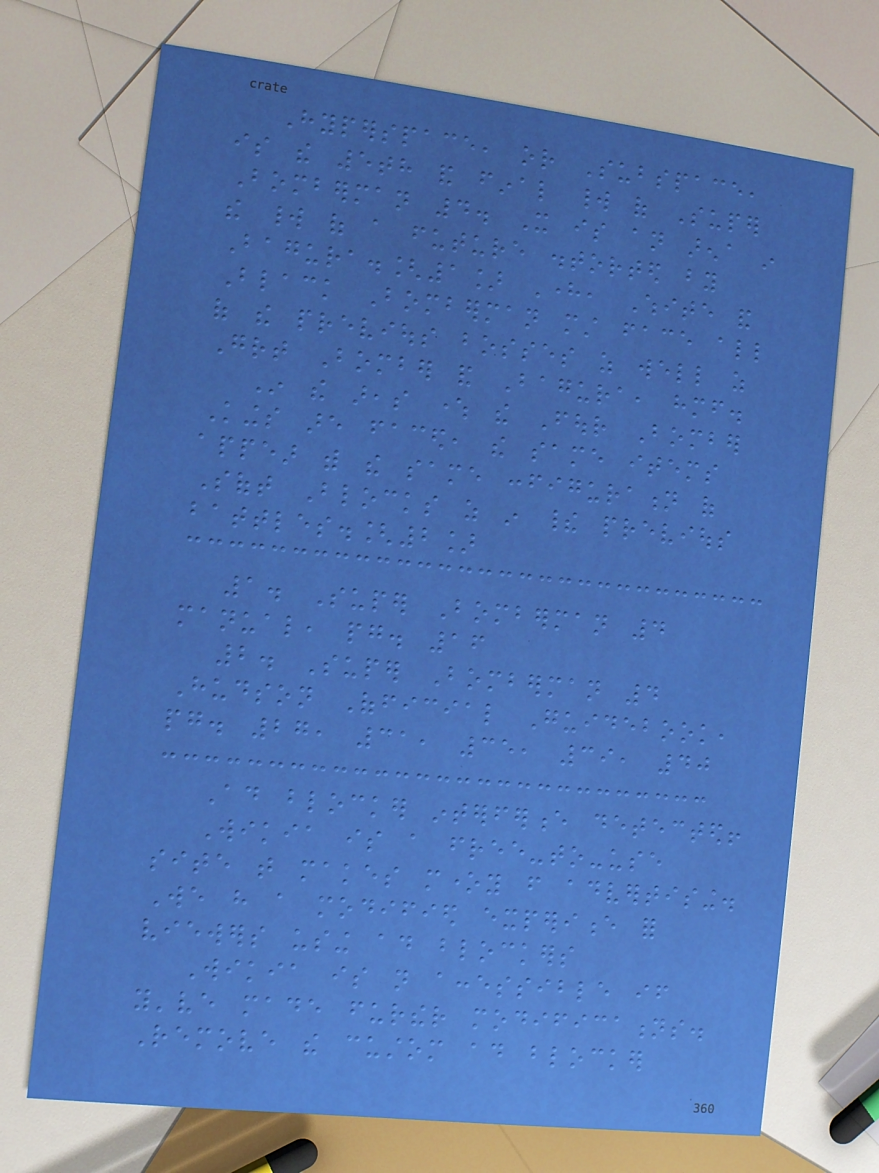Hyperspace, or Subspace,
is the 5th and final world of Super
Bomberman 4. It is an arena in
the world of a future distorted by
Bagura.[1] Here, White and
Black Bomberman must face all
of the previous bosses as well as
Great Bomber and Bagura, himself.
In the areas where the Four Bomber
Kings are faced, the same items
appear with the same configuration of
Soft Blocks as in their previous
battles.[2]
1. Super Bomberman 4
manual, pg. 16
2. Super Bomberman 4
Hudson Official Guidebook,
pg. 27, 31, 35, 39, 40
Ad blocker interference detected!
Wikia is a free-to-use
site that makes money from advertising.
We have a modified experience for
viewers using ad blockers
Wikia is not accessible if
you've made further modifications.
Remove the custom ad blocker
